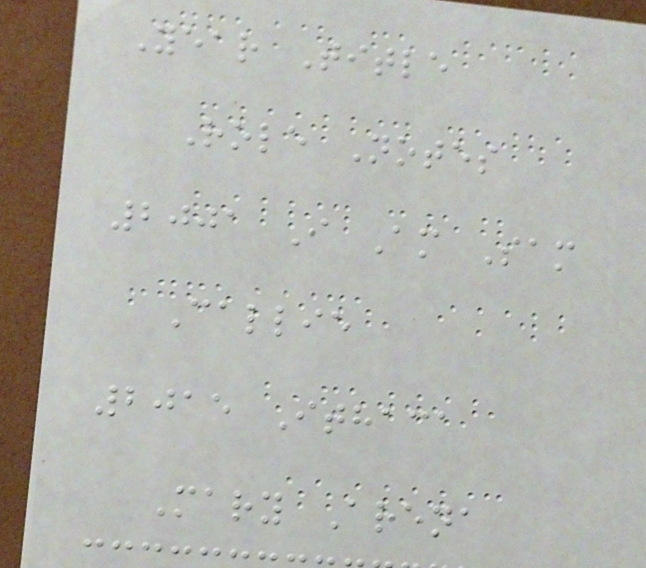Year Title
Role Notes
2001 I Am Sam
Callie
2015 Ithaca
Mary Arena
